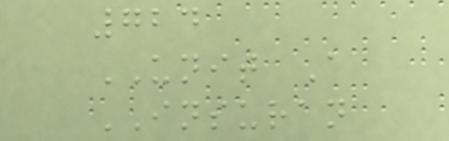724
UNIT A
INSURAN
